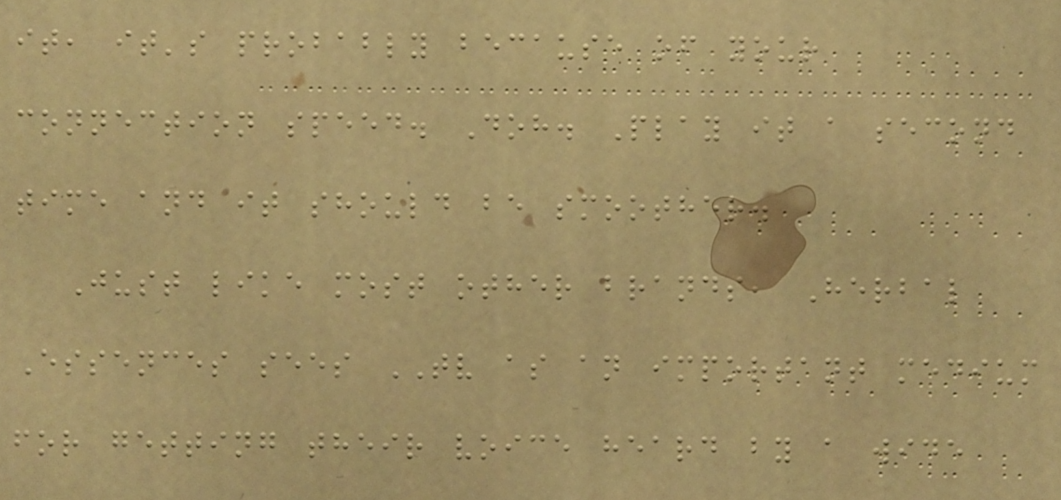it, it's probably because of your
connection speed. Doh. Play it a second
time and it should be smoother.
Just like most other brands, Herbal
Essences sees TV as an important medium
for getting their voice heard by a wide
